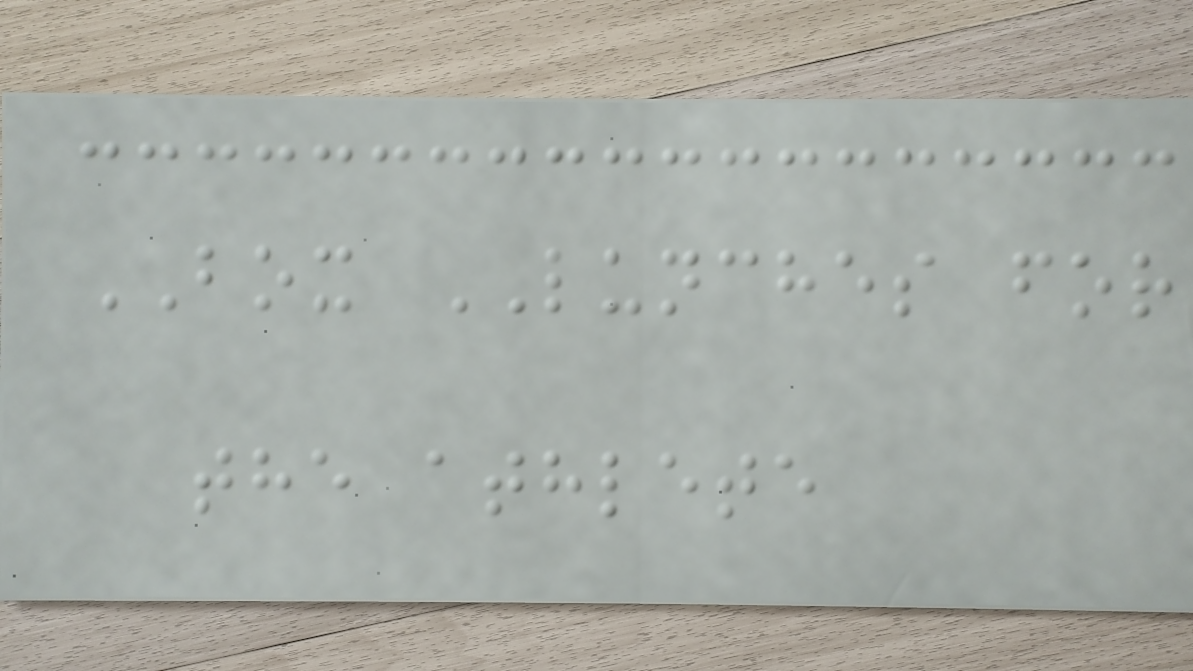BOX LUNCHES for
the athlete
